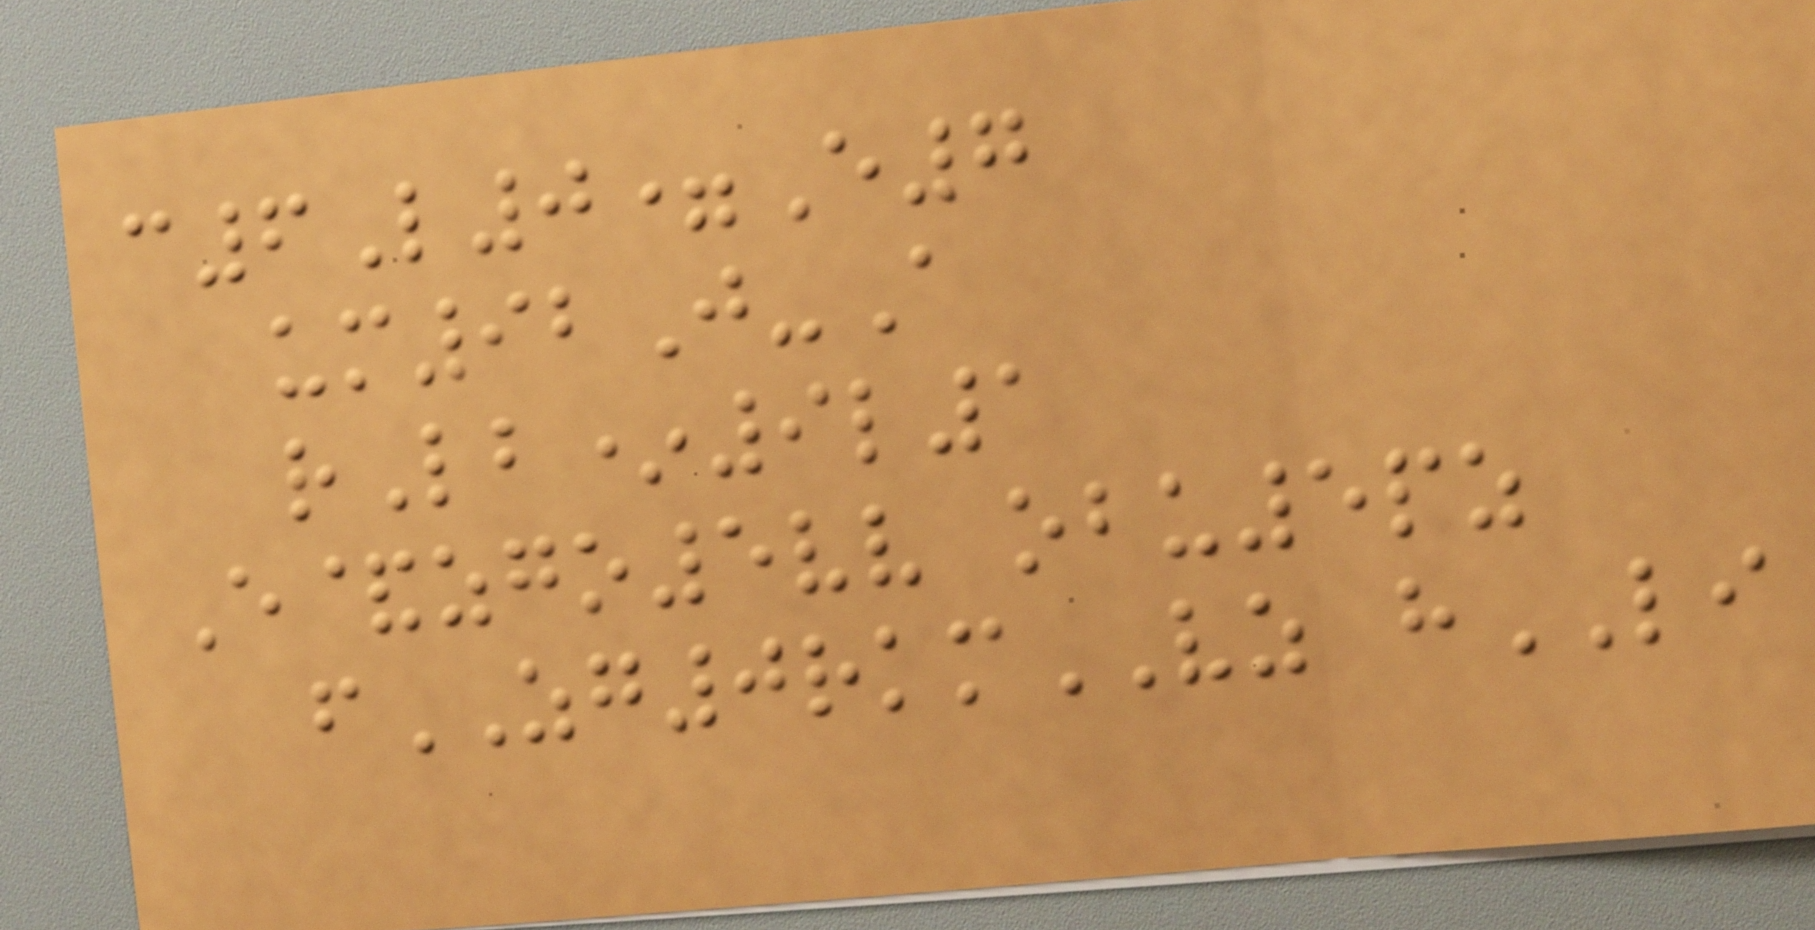c6L0=E7
um92J-A
rLb*9l1
E&zgo5vv obu5pz
fZG0rkmVZ hLI
